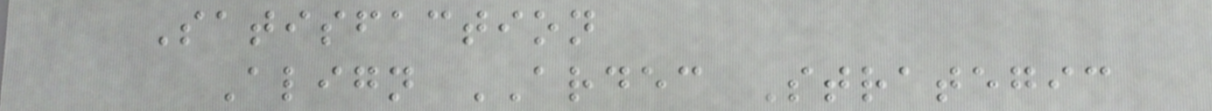Satisfaction
Align ARDEC Strategic
